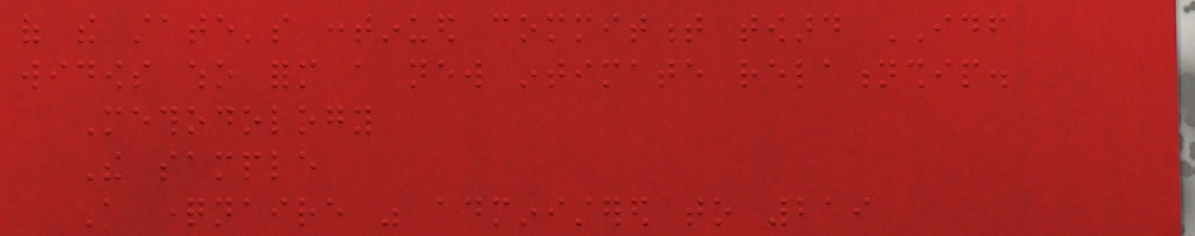of the state's continued commitment toward IDF
widows who form a new intimate relationship.
Methodology
The sample
A questionnaire was administered to 219
